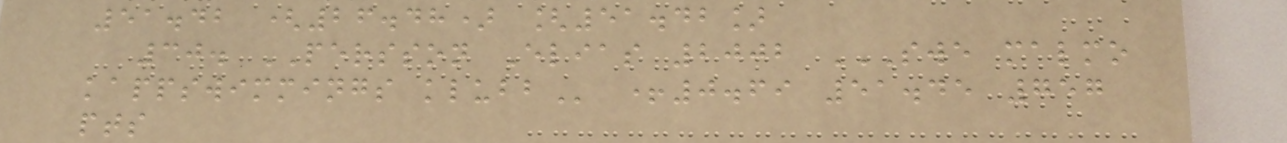51.42 (26.48) [51.42]
30. PERSSON Elias 2002 SWE MALMO
KAPPSWIMMINGS KLUBB +0.69 51.45 757
pts
